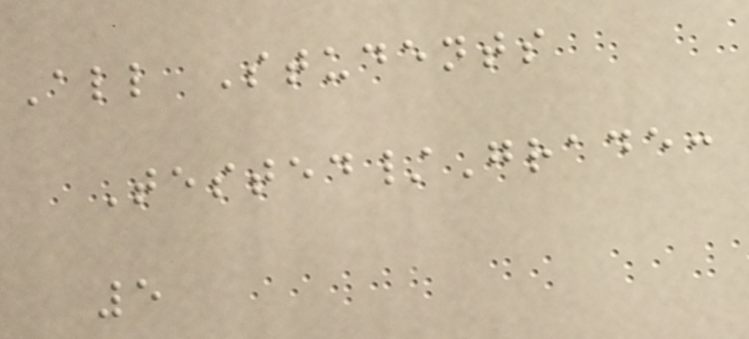All Students
Tested/Grade:
5
